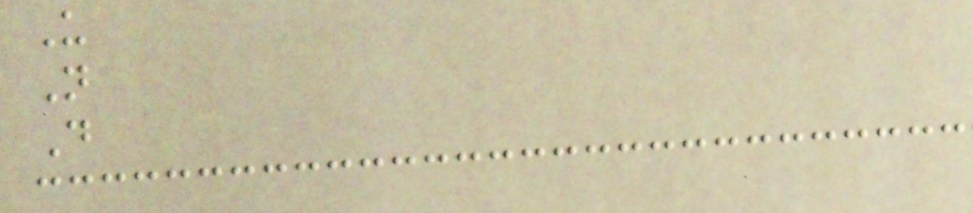U
N
D
